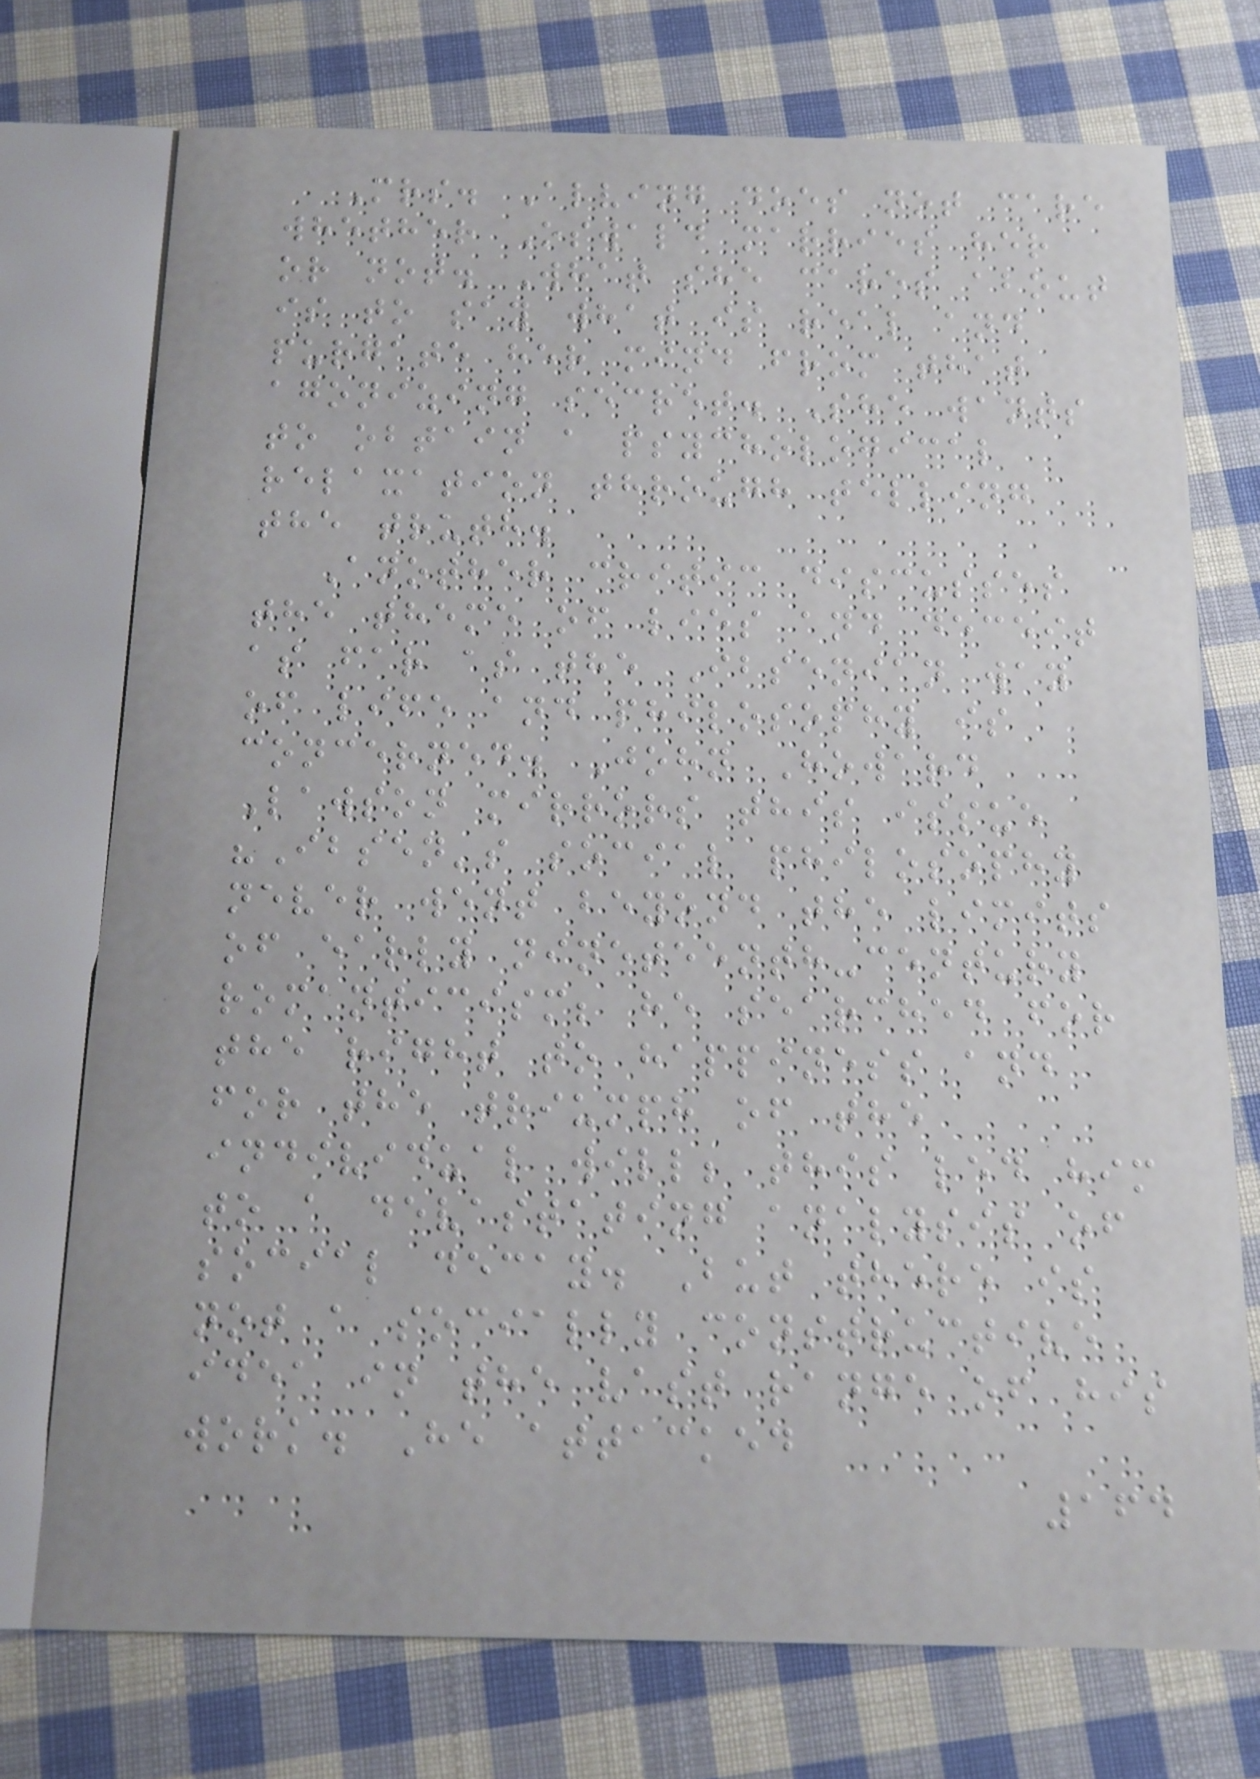Mrs. Alving does not care
whether Oswald marries her
or not. What she cares about
is to say what is real and
purgate her mind from that
agonizing secret. She wants
to obtain a psychological
relaxation through telling
the truth.
Another critic discusses
the theme of lies and deceit
as far as the Ibsenian way
of life and philosophy is
concerned. John Howard
Lawson mirrors this issue
"Ibsen's social philosophy
never went beyond the limits
of early nineteenth-century
romanticism; he searched for
the right to happiness and
for the triumph of the
individual will; this led him
to a devastating analysis of
social decay. But there is
not a socially constructive
idea in the vast range of his
work. He attacked
164
